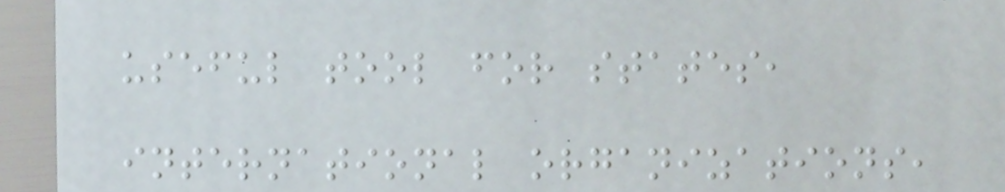useful tool for states,
international organizations,
